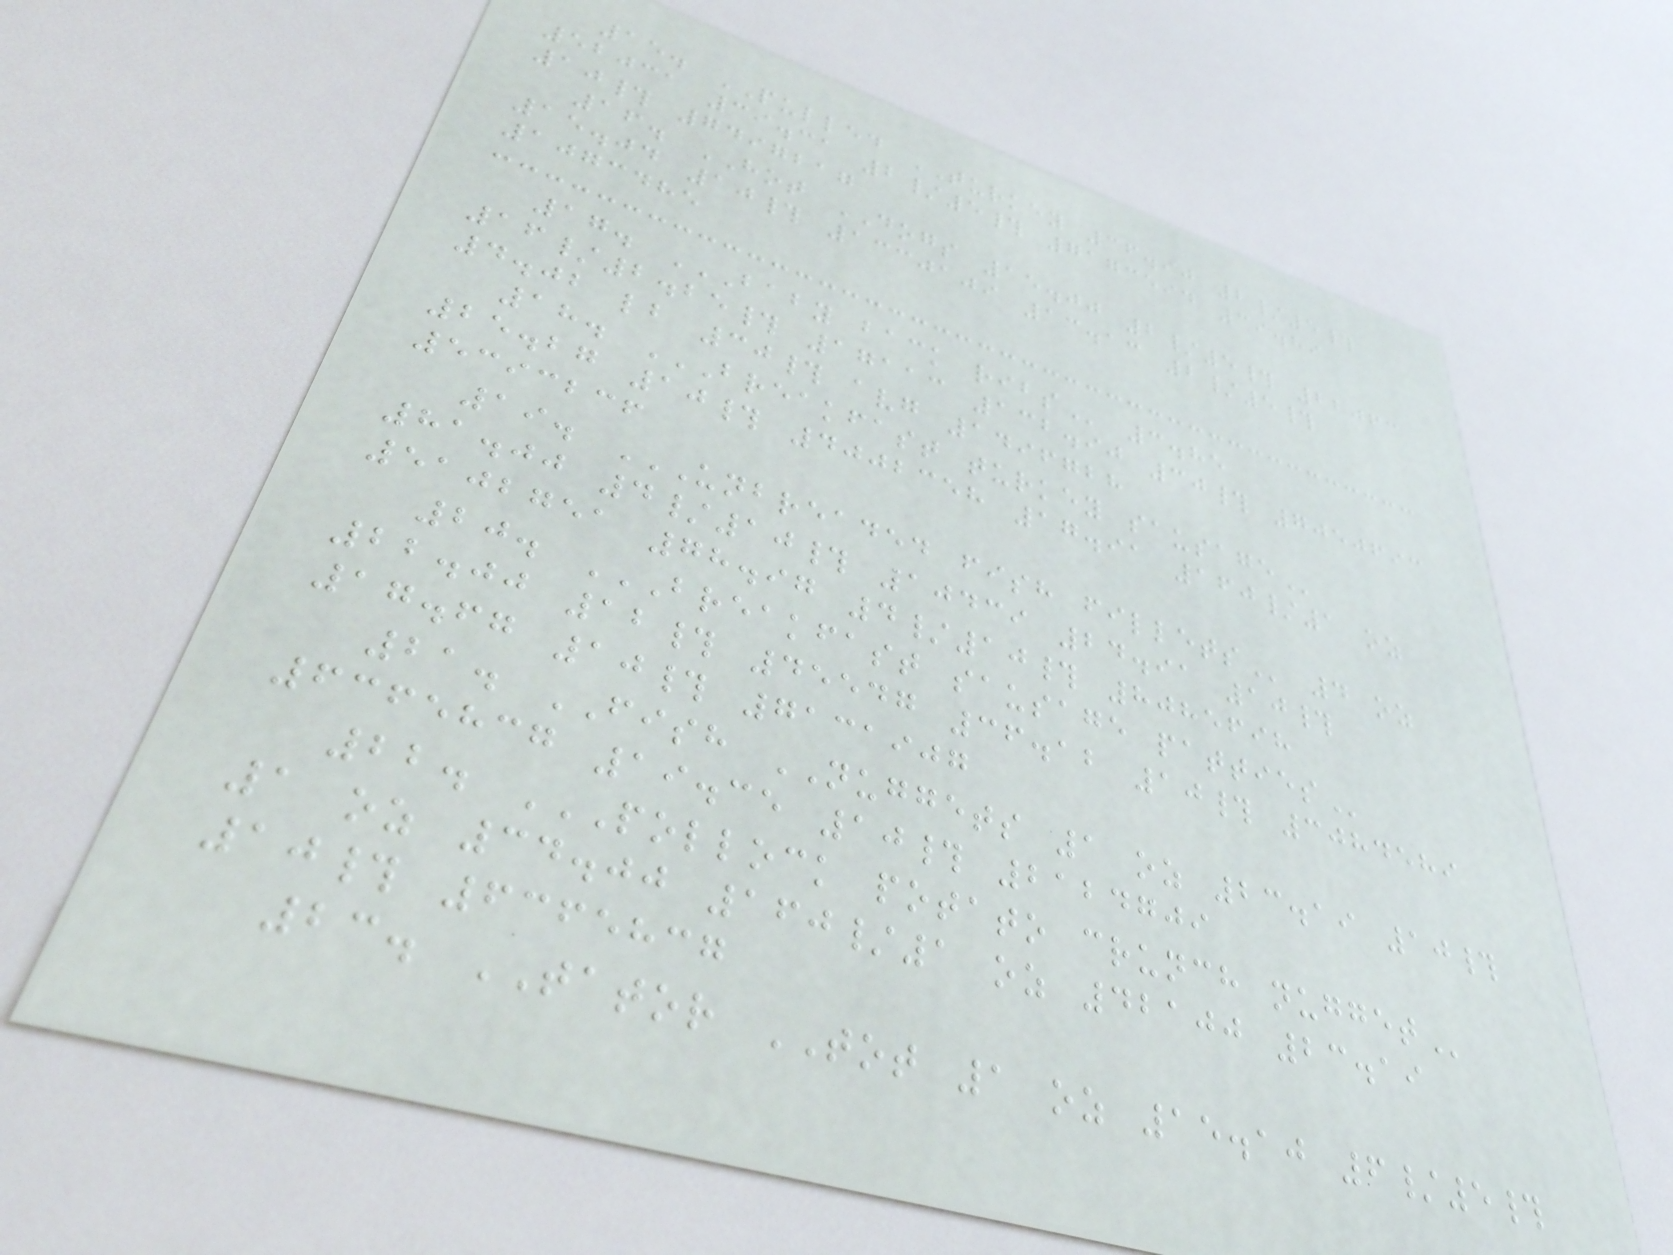15. PULLED TURKEY 36.90 2/5#
52031 39.31 2/5# 7173594 39.89
10# 7497217
16. HOT DOGS 15.00 2/5# 22063
15.04 10# 1330109 13.13 2/5#
1073485
17. BABY BACK RIBS 3.85
16/2.25# 17113 132.90 30# 7050693
4.02 lb 30# avg 1496728
18. BREAKFAST TURKEY SAUSAGE
25.27 10# 4002358 17.91 160/1 oz
5393236
19. UNBREADED FISH FILLETS 4 oz
81.00 4/10# 10439 24.91 10#
5102751 78.97 4/10# 8085698
20. BREAKFAST SAUSAGE PATTIES
22.00 12# 45547 36.12 10# 3084589
17.67 10# 7131907
21. FISH NUGGETS 1 oz 23.19 10#
6365837 19.35 10# 2124709
22. POLLOCK POTATO CRUNCH NUGGET
1 oz 34.00 160/1 oz 42100 23.19
10# 6365837
23. TATOR TOT 1 oz 15.10 6/5#
